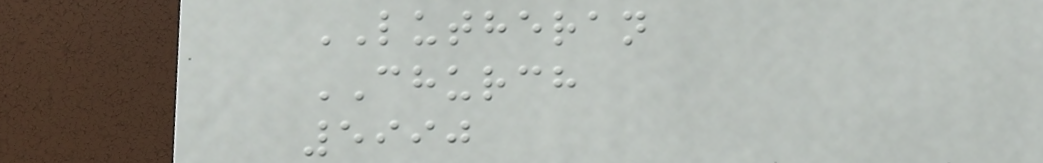LUTHERAN
CHURCH
5990
